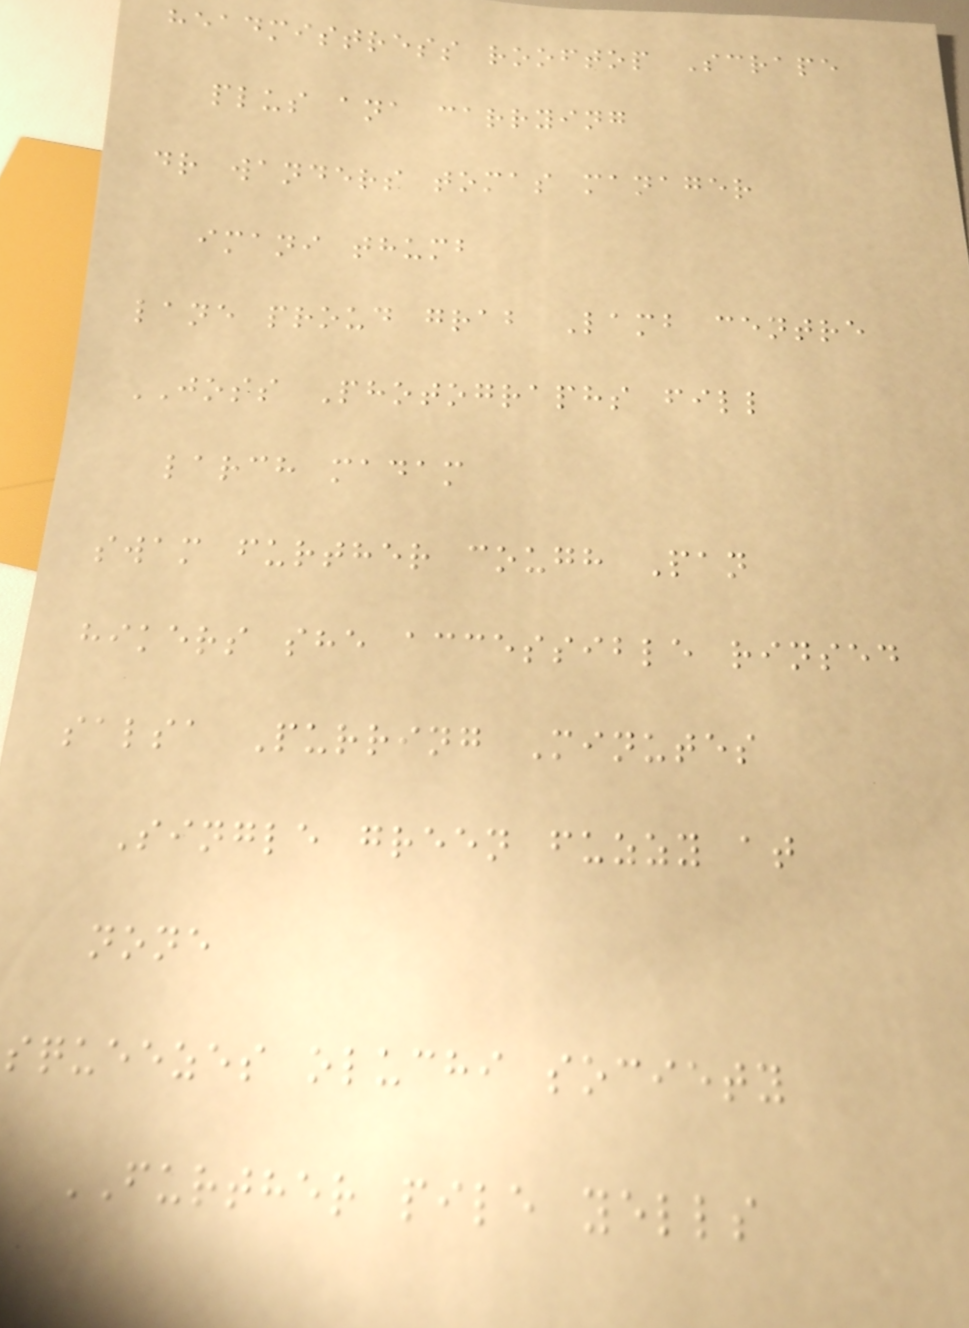headmistress rooftop Scrape
plus ana carrying
dr wanders tomas manager
imani thumb
lane proud grab Lamb centre
JOSS Photographs fill
larch madam
swam further cough Pan
hikers she accessible rinsed
salsa Purring Minutes
Single green fuzzy at
none
squeezes oluchi society
FURTHER pile yells
